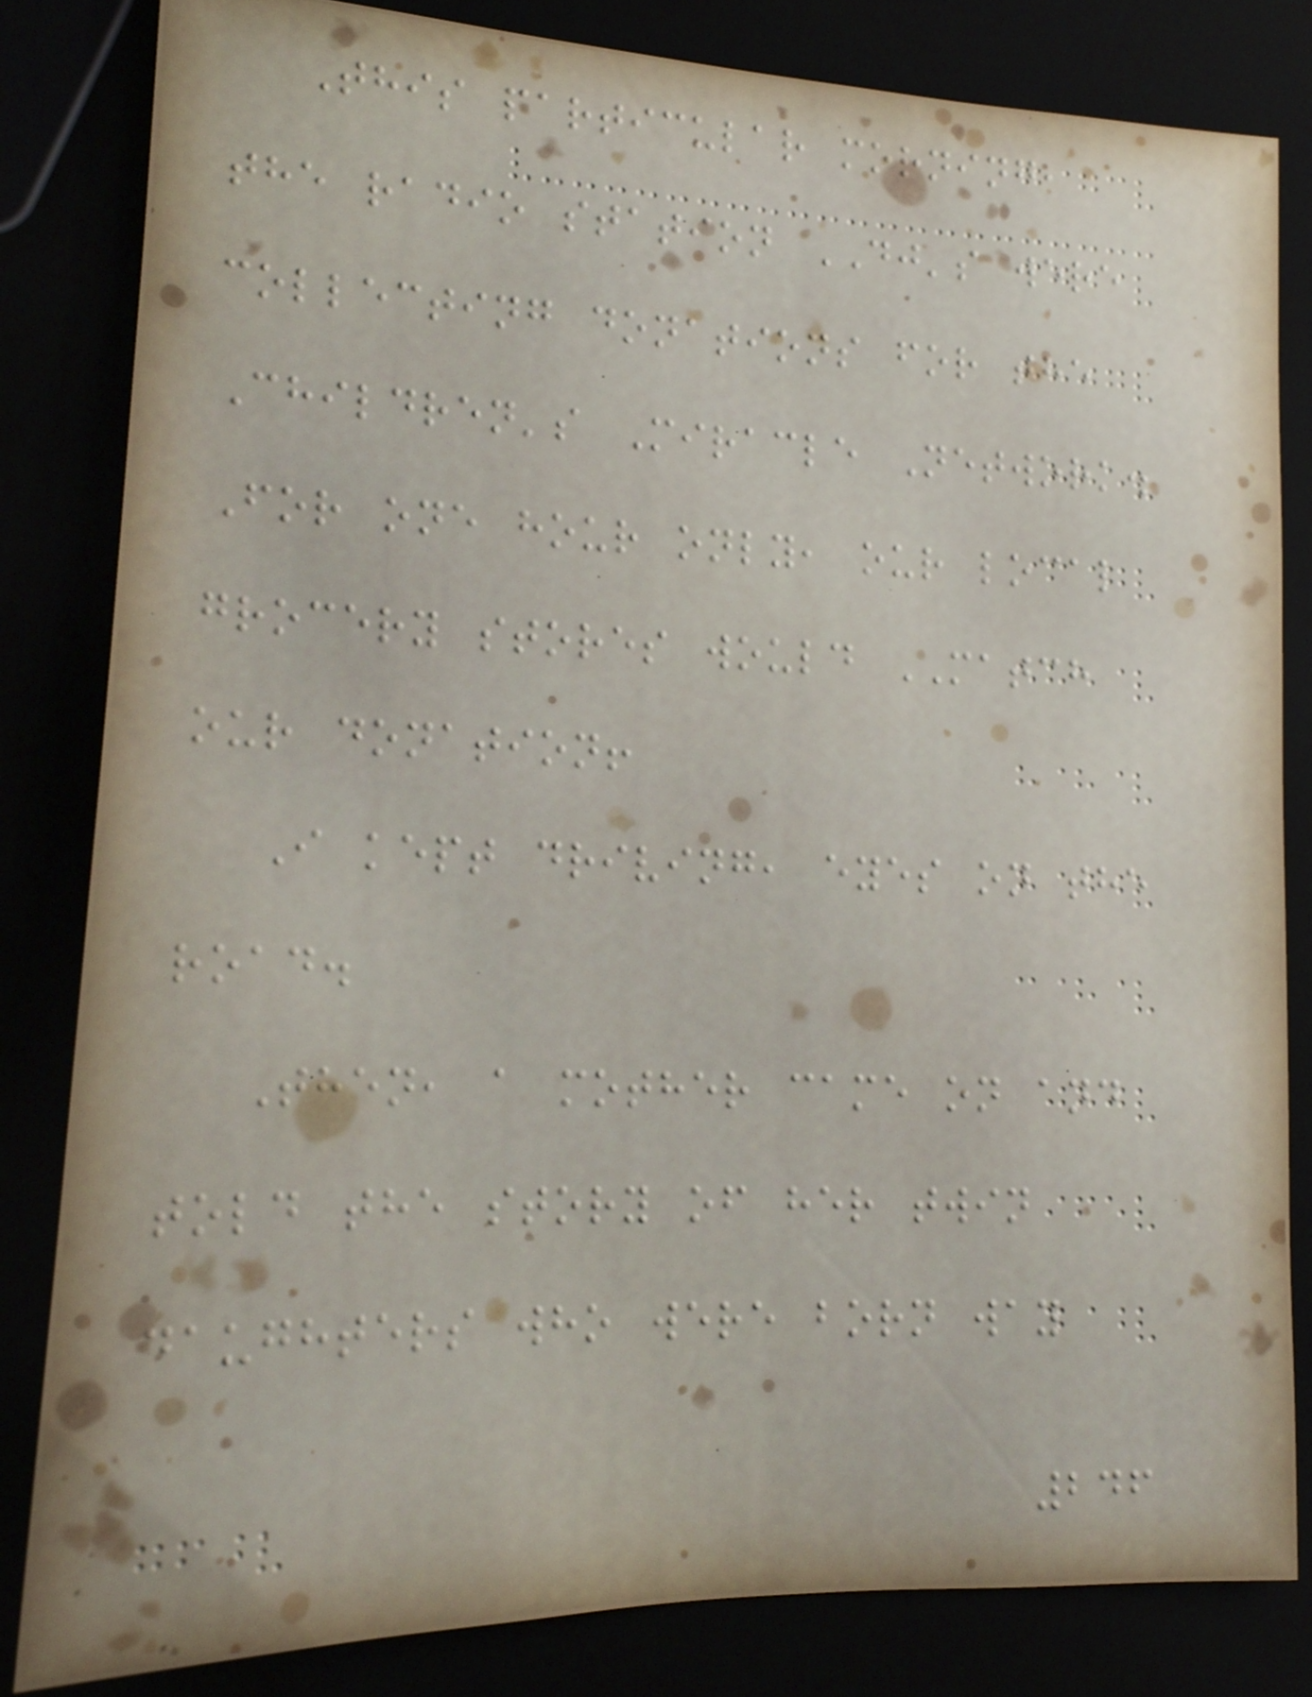This particular morning,
the radio station DJ's were
collecting donations for the
Children's Miracle Network.
For one hour only, our local
grocery stores would MATCH
our donation!
I kept driving, eyes on the
road.
Then, a mother came on and
told the story of her twin
daughters who were born way
246
